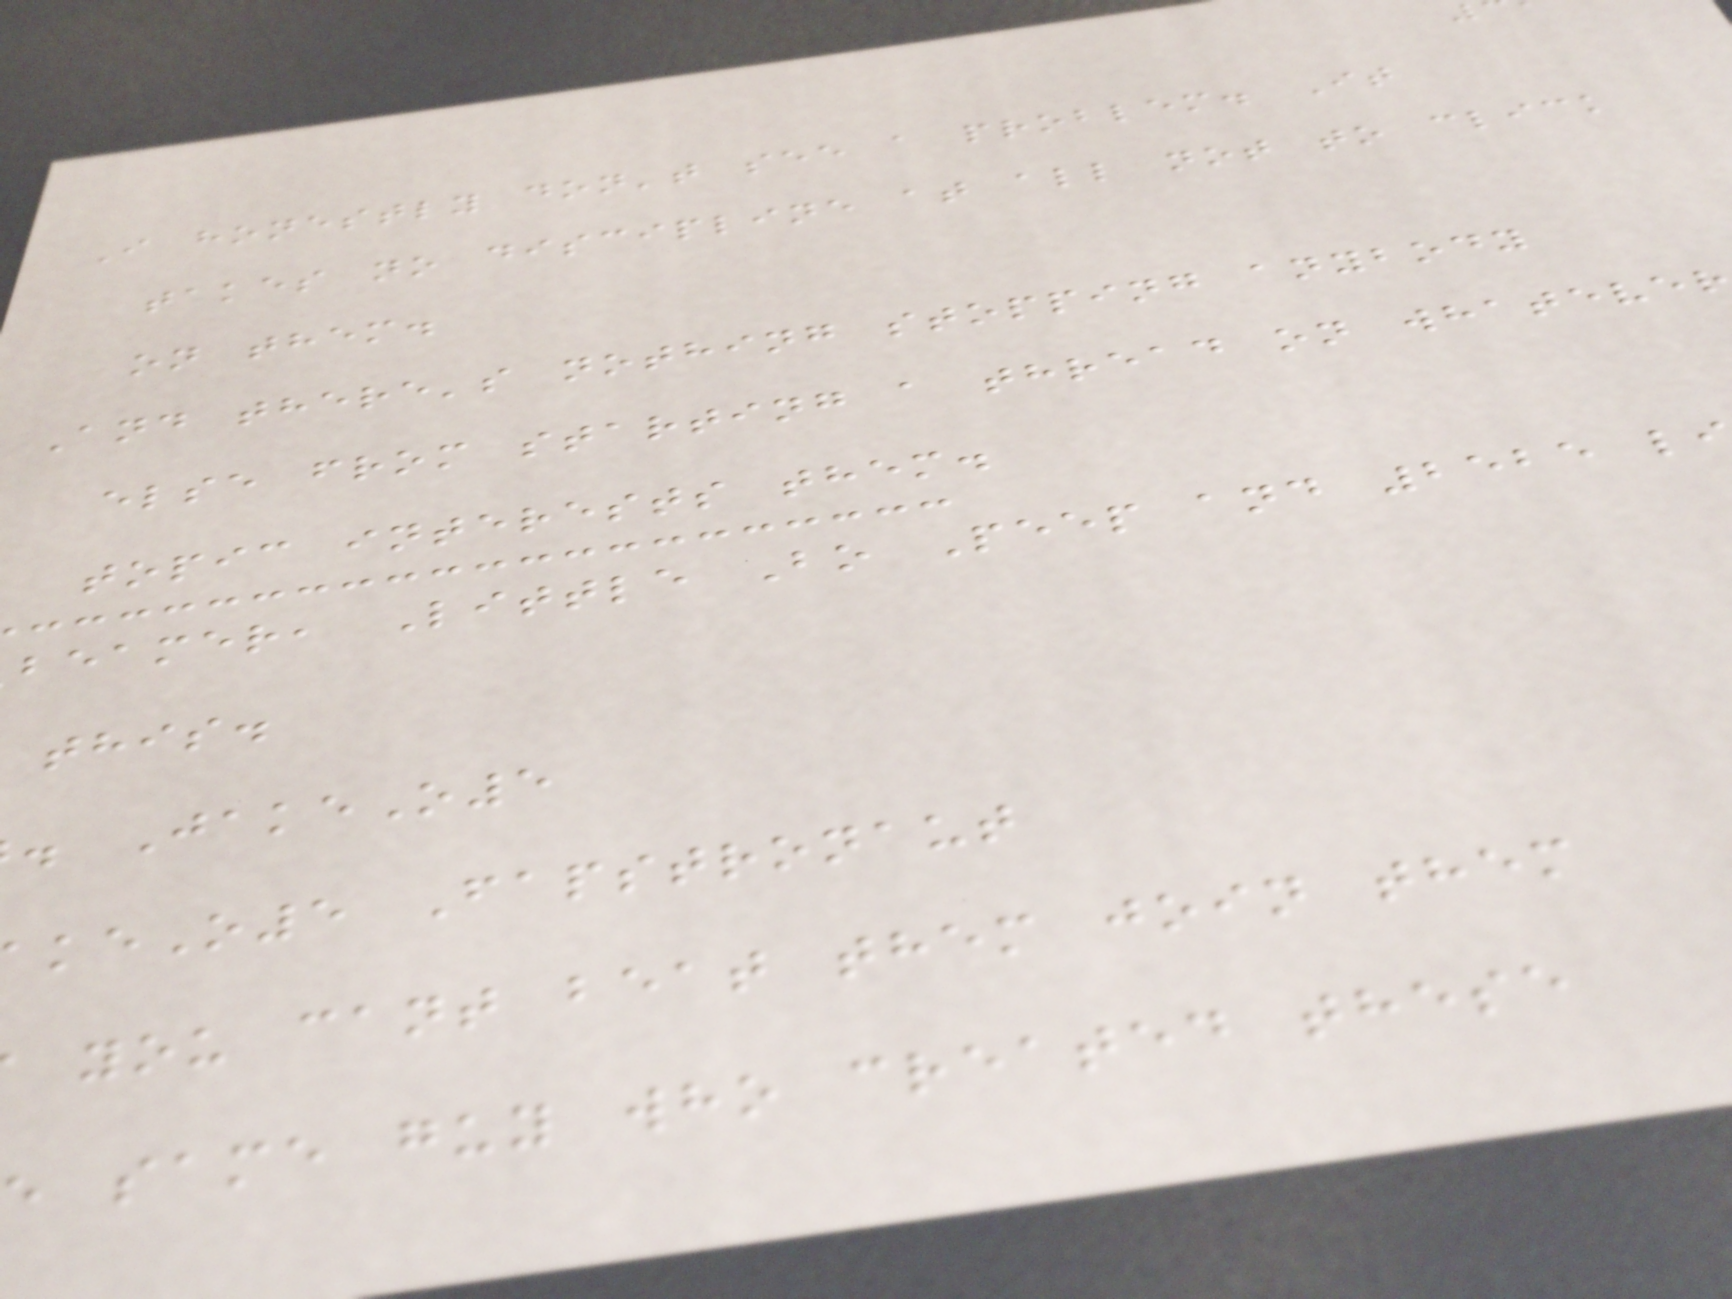I honestly don't see a problem. It
takes no discipline at all not to click
on them.
And there's nothing stopping anybody
else from starting a thread on whatever
topic interests them.
beamer, Little Bo Peep and 2525 l
this.
. JakeO5
keO5 Fapstronaut
you cant beat them join them
same guy who created these
